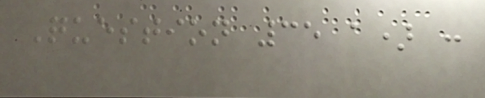Question 35 a) :
